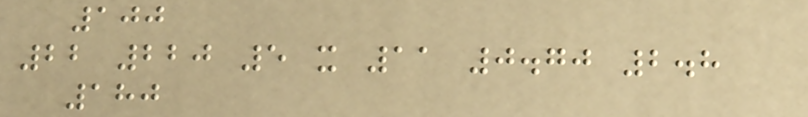100
22 220 5 x 11 0.70 2.8
180
